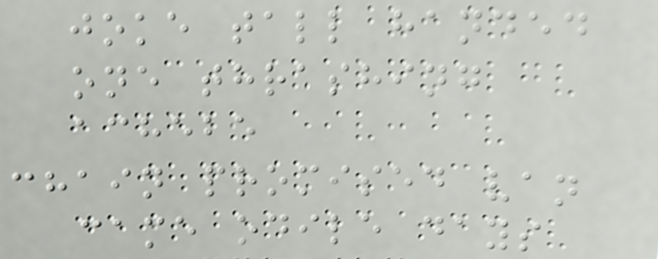joke tall handed
one thrashing
achebe
chain promised van
came odile days
